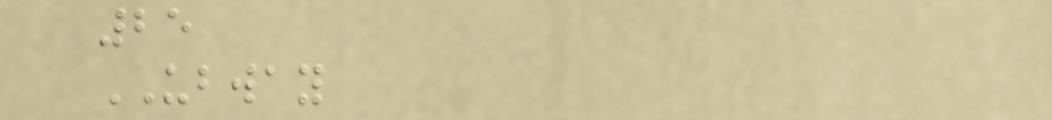25
UBWAY
